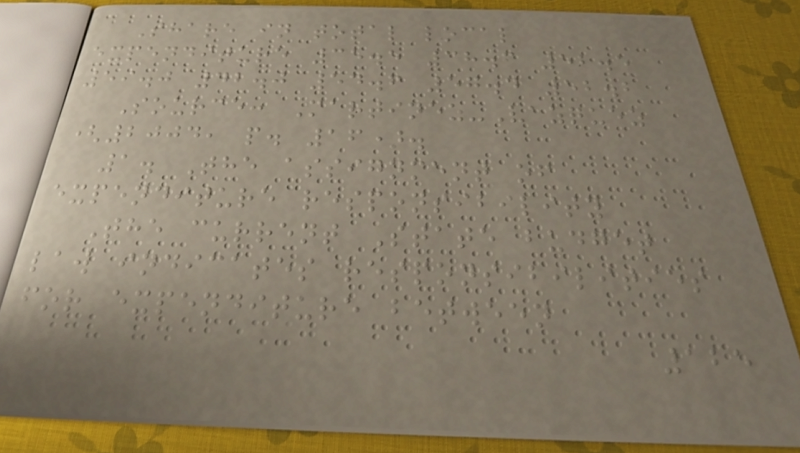Share in total local
expenditure 35.5 38.6 52.5
59.0 42.0 54.6 57.4 52.2
Source: Martinez-Vazquez
(2004, p. 16).
1. The assignment of
expenditure responsibility
The current State budget
law indicates responsibilities
for expenditure between
125
